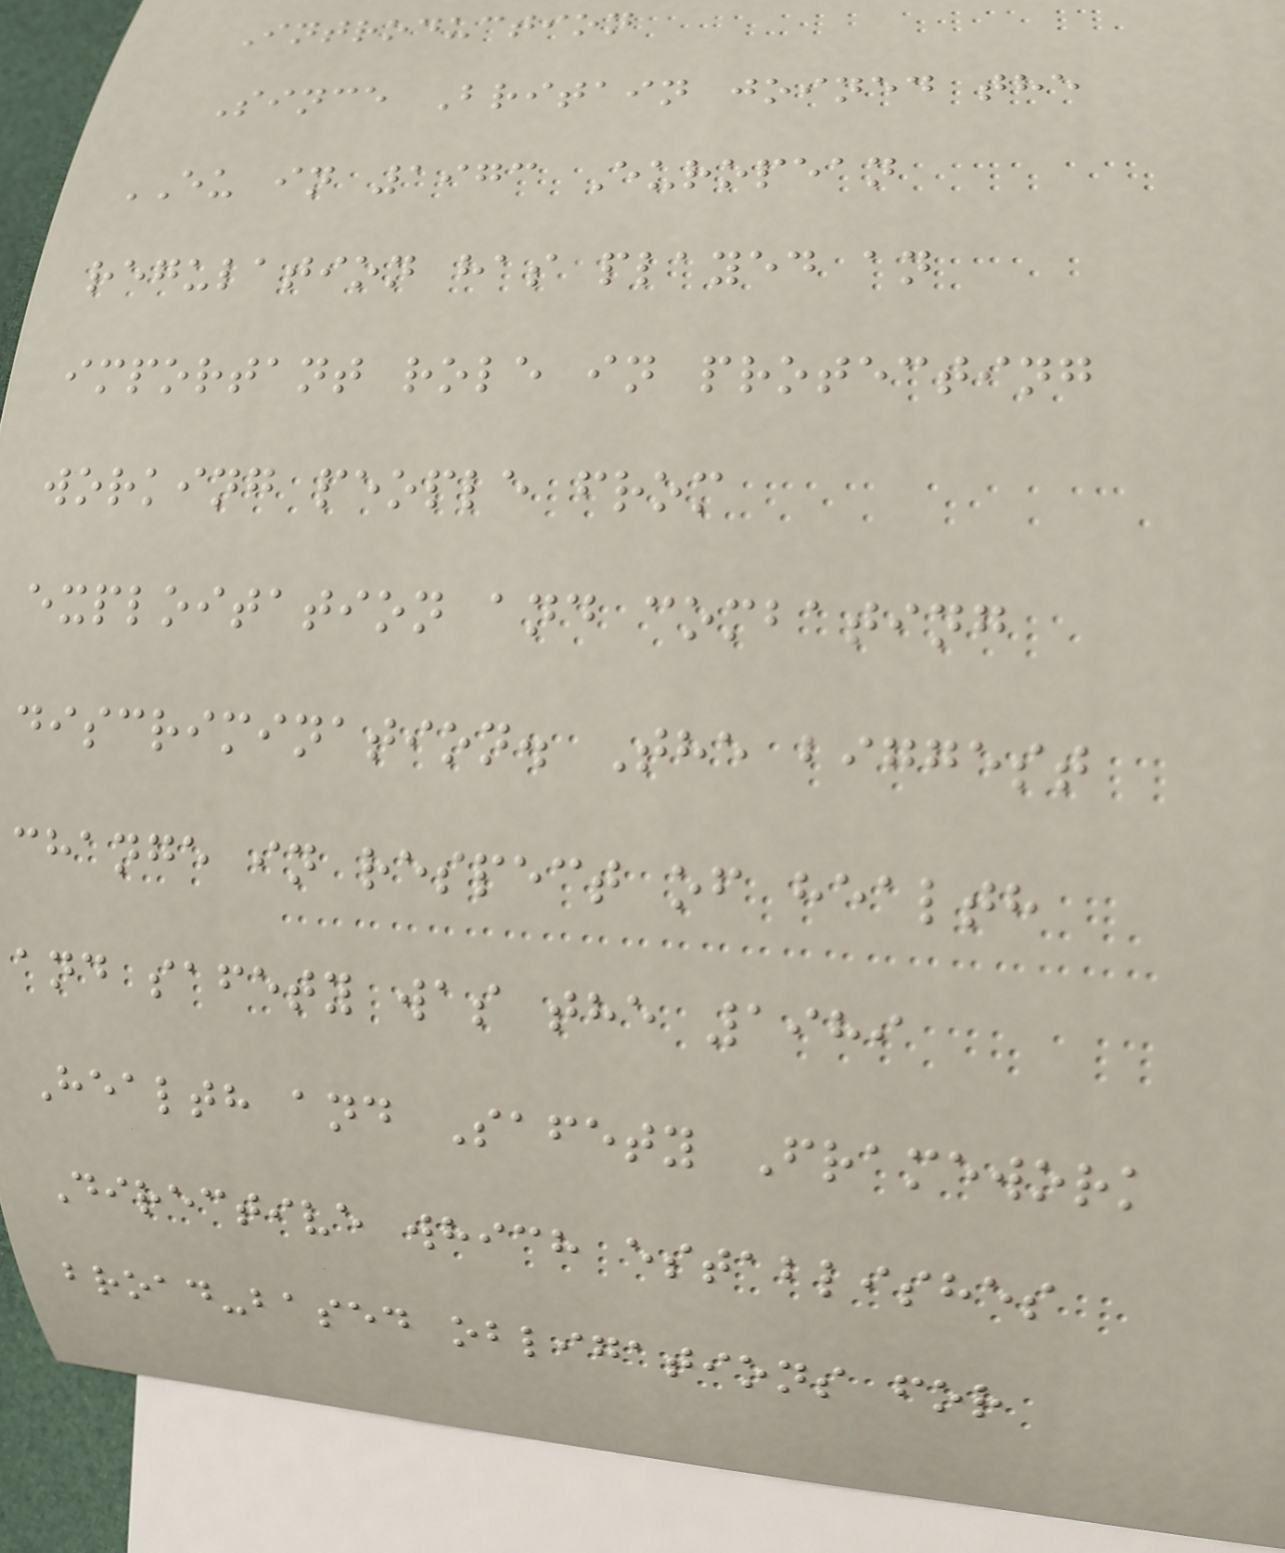Introduction
Since Britain joined the
EU in 1973 European
regulation has played an
important role in protecting
working people from
exploitation and combating
discrimination. The biggest
change in respect of health
and safety was the 1989
Health and Safety Framework
Directive which establishes
broad-based obligations for
